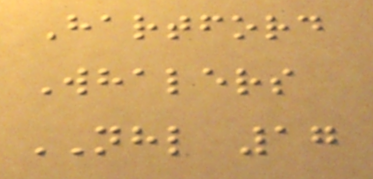Hartford
Whalers
NHL 17
